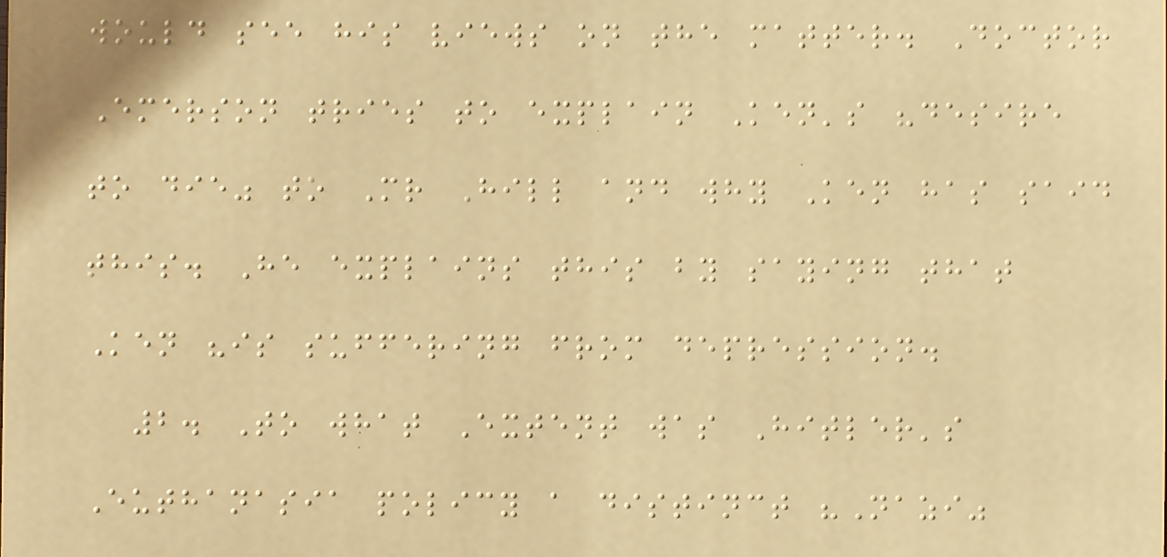would see his views on the matter. Doctor
Emerson tries to explain Ken's "desire
to die" to Mr Hill and why Ken has said
this. He explains this by saying that
Ken "is suffering from depression.
2. To what Extent was Hitler's
Euthanasia policy a distinct "Nazi"
